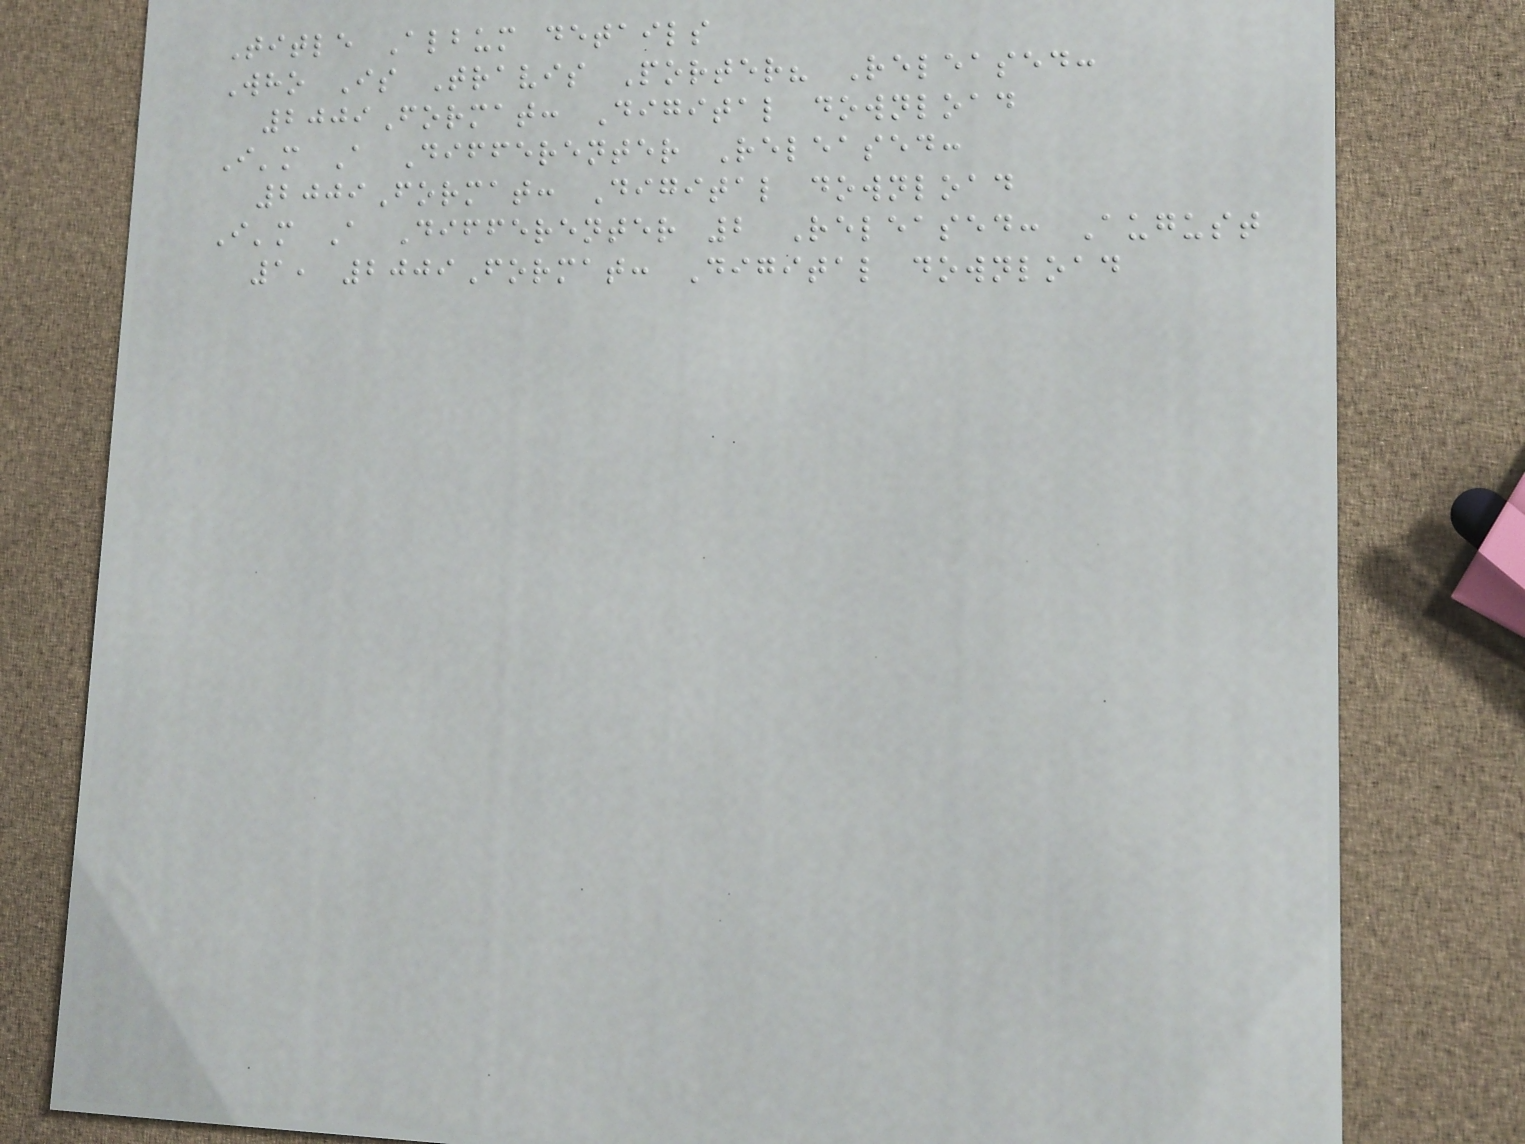Title Album details
Who Is Travis Porter? Released:
2009Format: Digital download
I'm A Differenter Released:
2009Format: Digital download
I'm A Differenter 2 Released: August
1, 2009Format: Digital download
